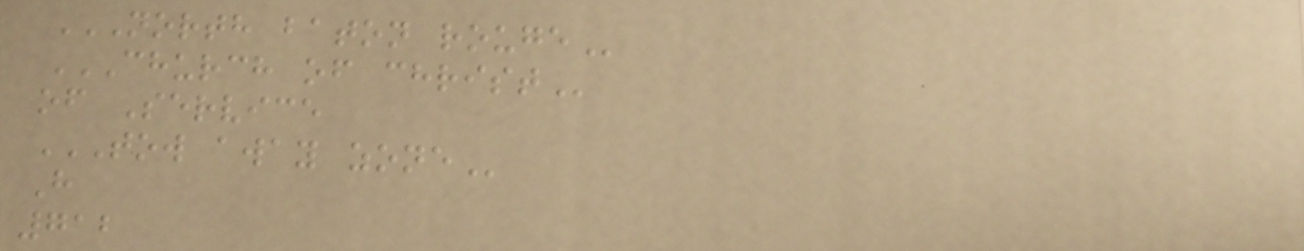NORTH BATON ROUGE
CHURCH OF CHRIST
of Service
TOW AWAY ZONE
H
712
